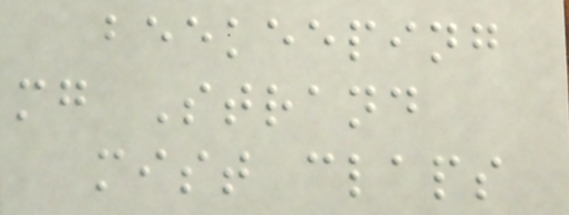beekeeping
mg Strand
mist claps
